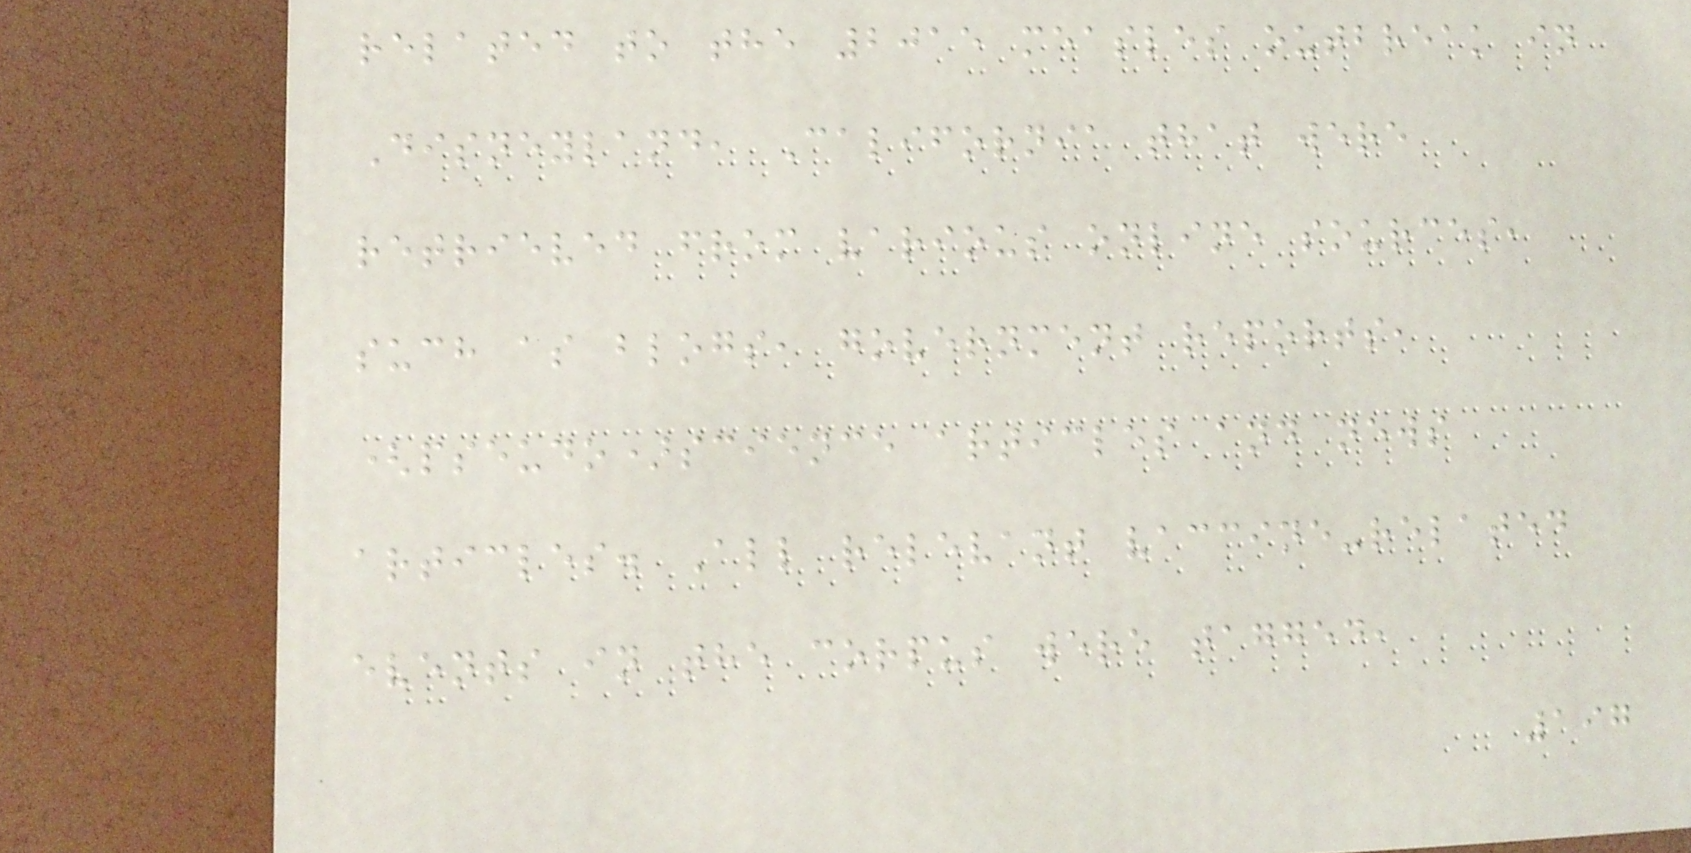related to the 2015 measles outbreak in
Disneyland, California that were
retrieved from various online sources,
such as blogs, government reports,
(pseudo)science articles and news
articles. All relevant vaccine-related
events in the corpus were tagged,
197
